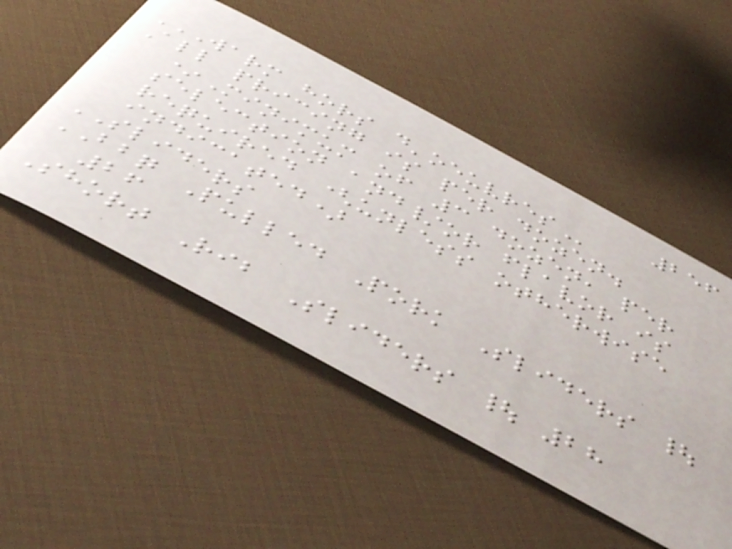256
WARM HORS D'OEUVRES
All pricing is per dozen.
*Minimum of 3 dozen, per
selection and/or flavor is
required (unless otherwise
indicated)
SLIDERS
BBQ Pulled Pork Sliders |
26
Short Rib Sliders | 28
